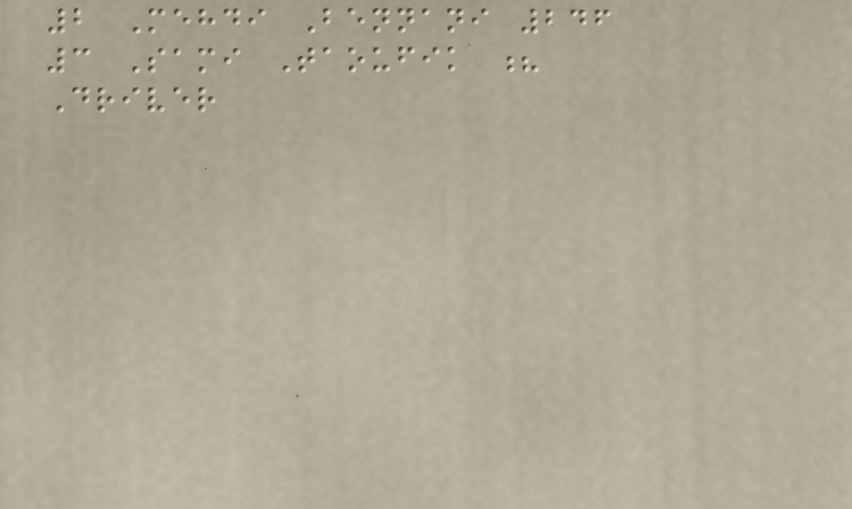2 Mehdi Bennani 246
3 Sami Taoufik ?
Driver
